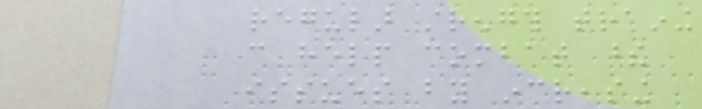regular strength training
can help combat these
issues by increasing
